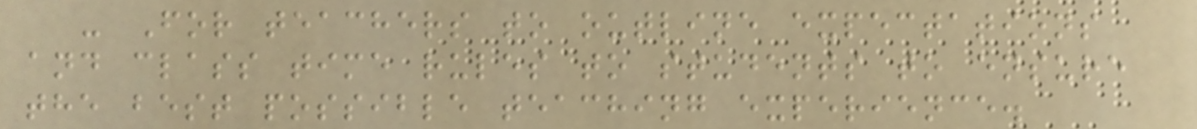- For teachers to outline expectations
and class time rules to students to ensure
the best possible teaching experience.
